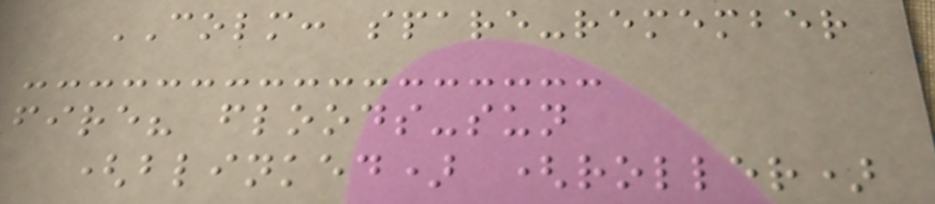COLM: spare-remember
fire? floods-sun
(blinked) (roller)
